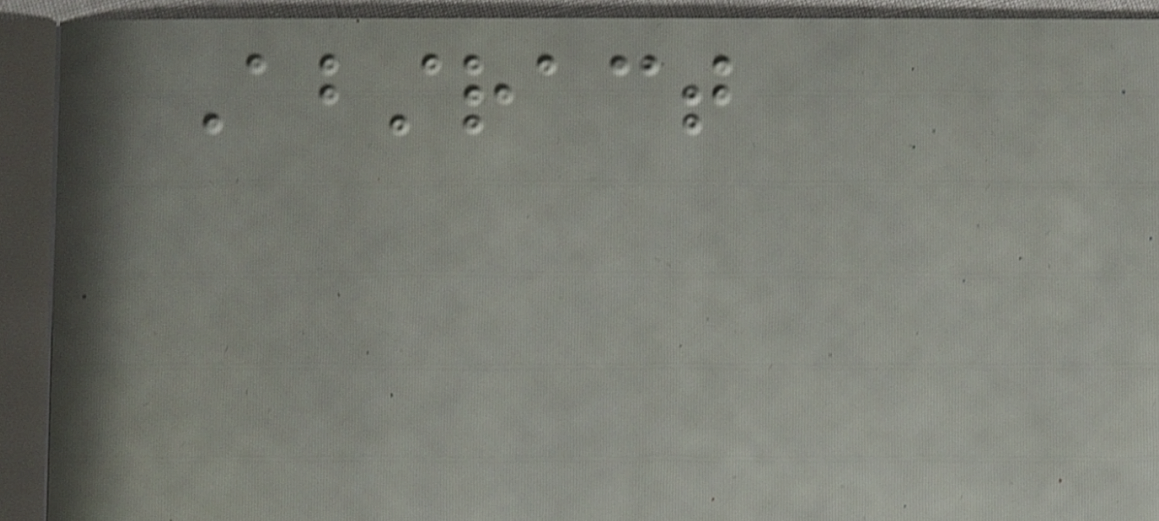Abstract
